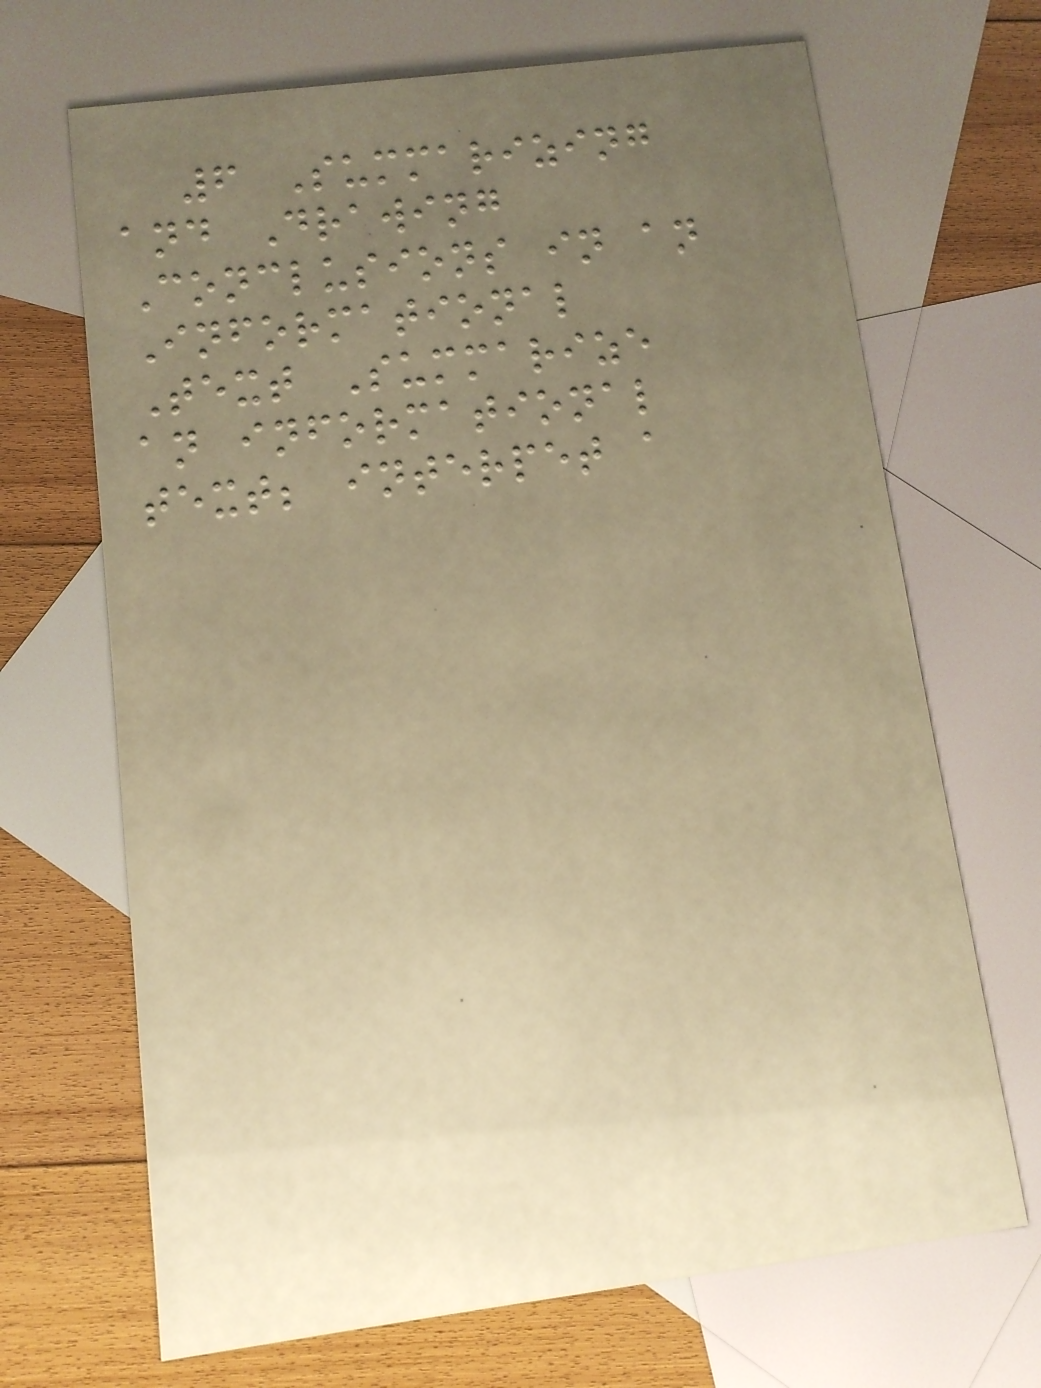6 Summarizing
and Drawing
Conclusions in an
Informational
Text Summarize
an informational
text; interpet a
